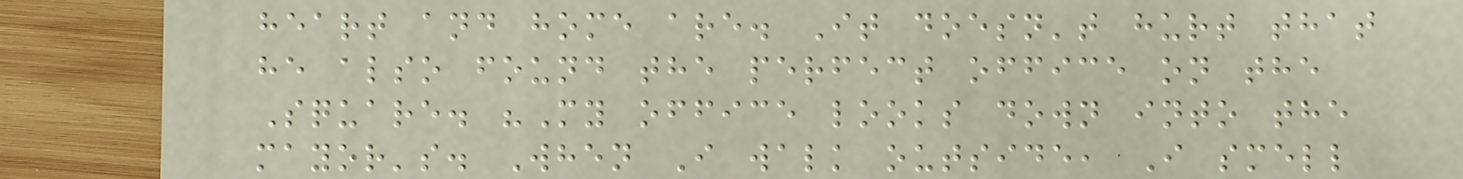heart and home are. It doesn't hurt that
he also found the perfect office on the
Square. "My office looks down into the
mayor's. When I walk outside, I smell
